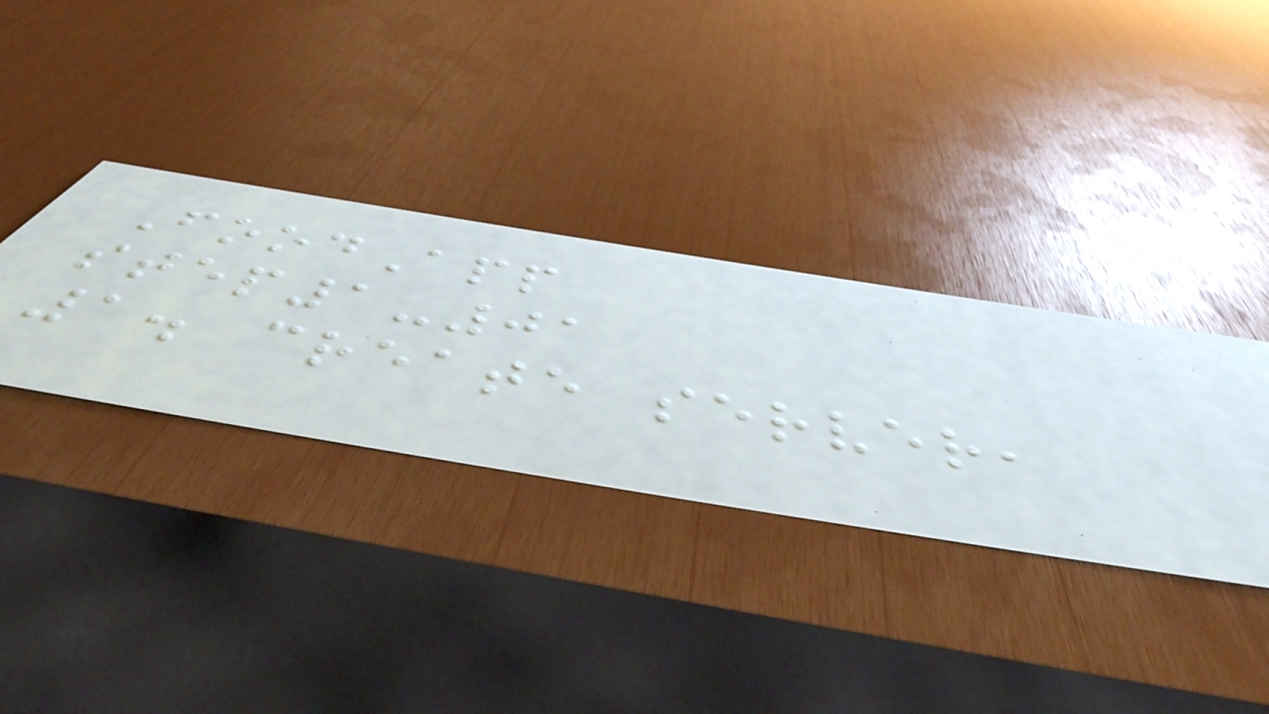FoodApp
step1-01
1. create server,
